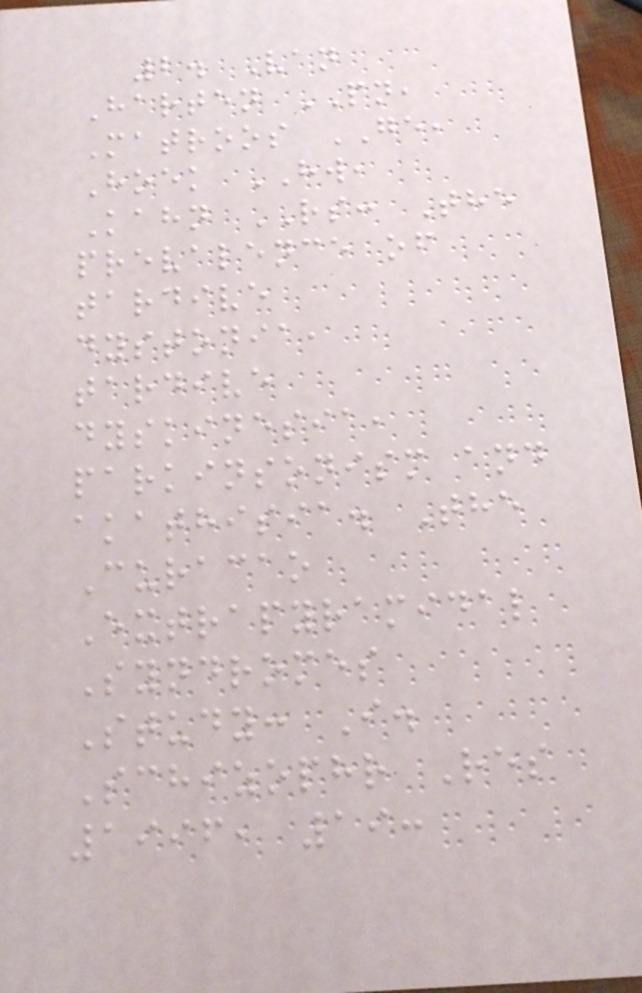2. Van
Harten PN,
Matroos GE,
Hoek HW,
Kahn RS: The
prevalence of
tardive
dystonia,
tardive
dyskinesia,
parkinsonism and
akathisia. The
Curacao
Extrapyramidal
Syndromes
Study: I.
Schizophr Res
1996, 19:
